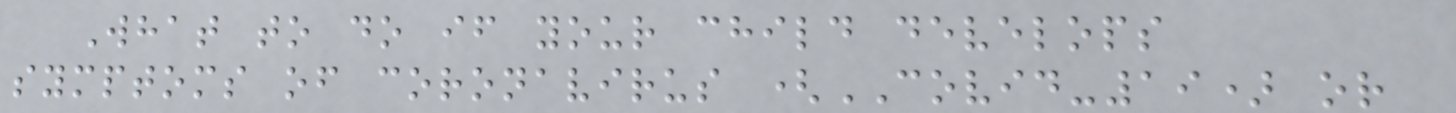What to do if your child develops
symptoms of coronavirus (COVID-19) or
